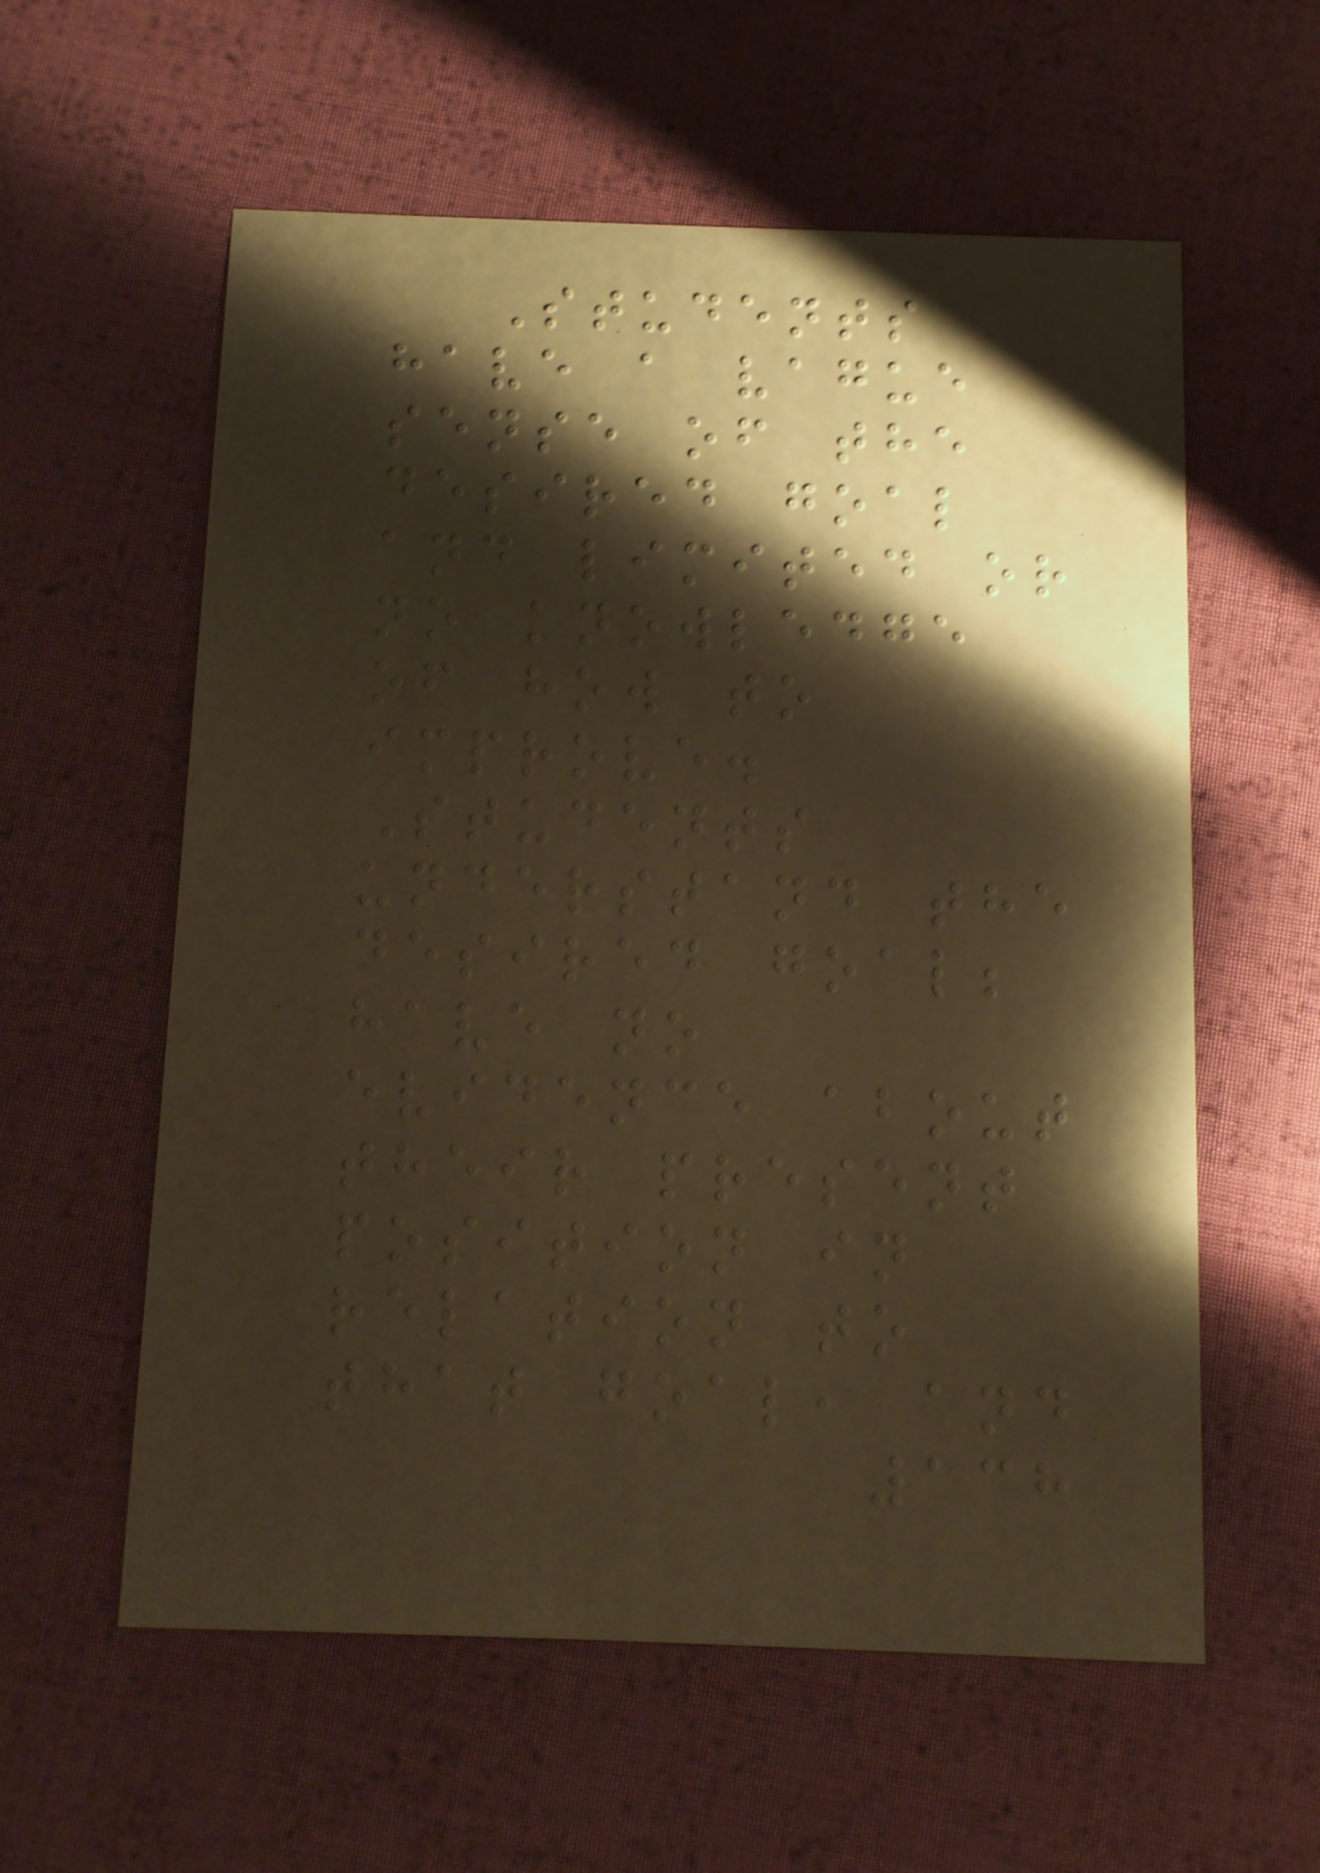Students
have a vague
sense of the
desired goal
and limited or
no knowledge
of how to
improve.
Students
understand the
desired goal;
have no
evidence about
their present
position in
relation to
that goal, and
138
